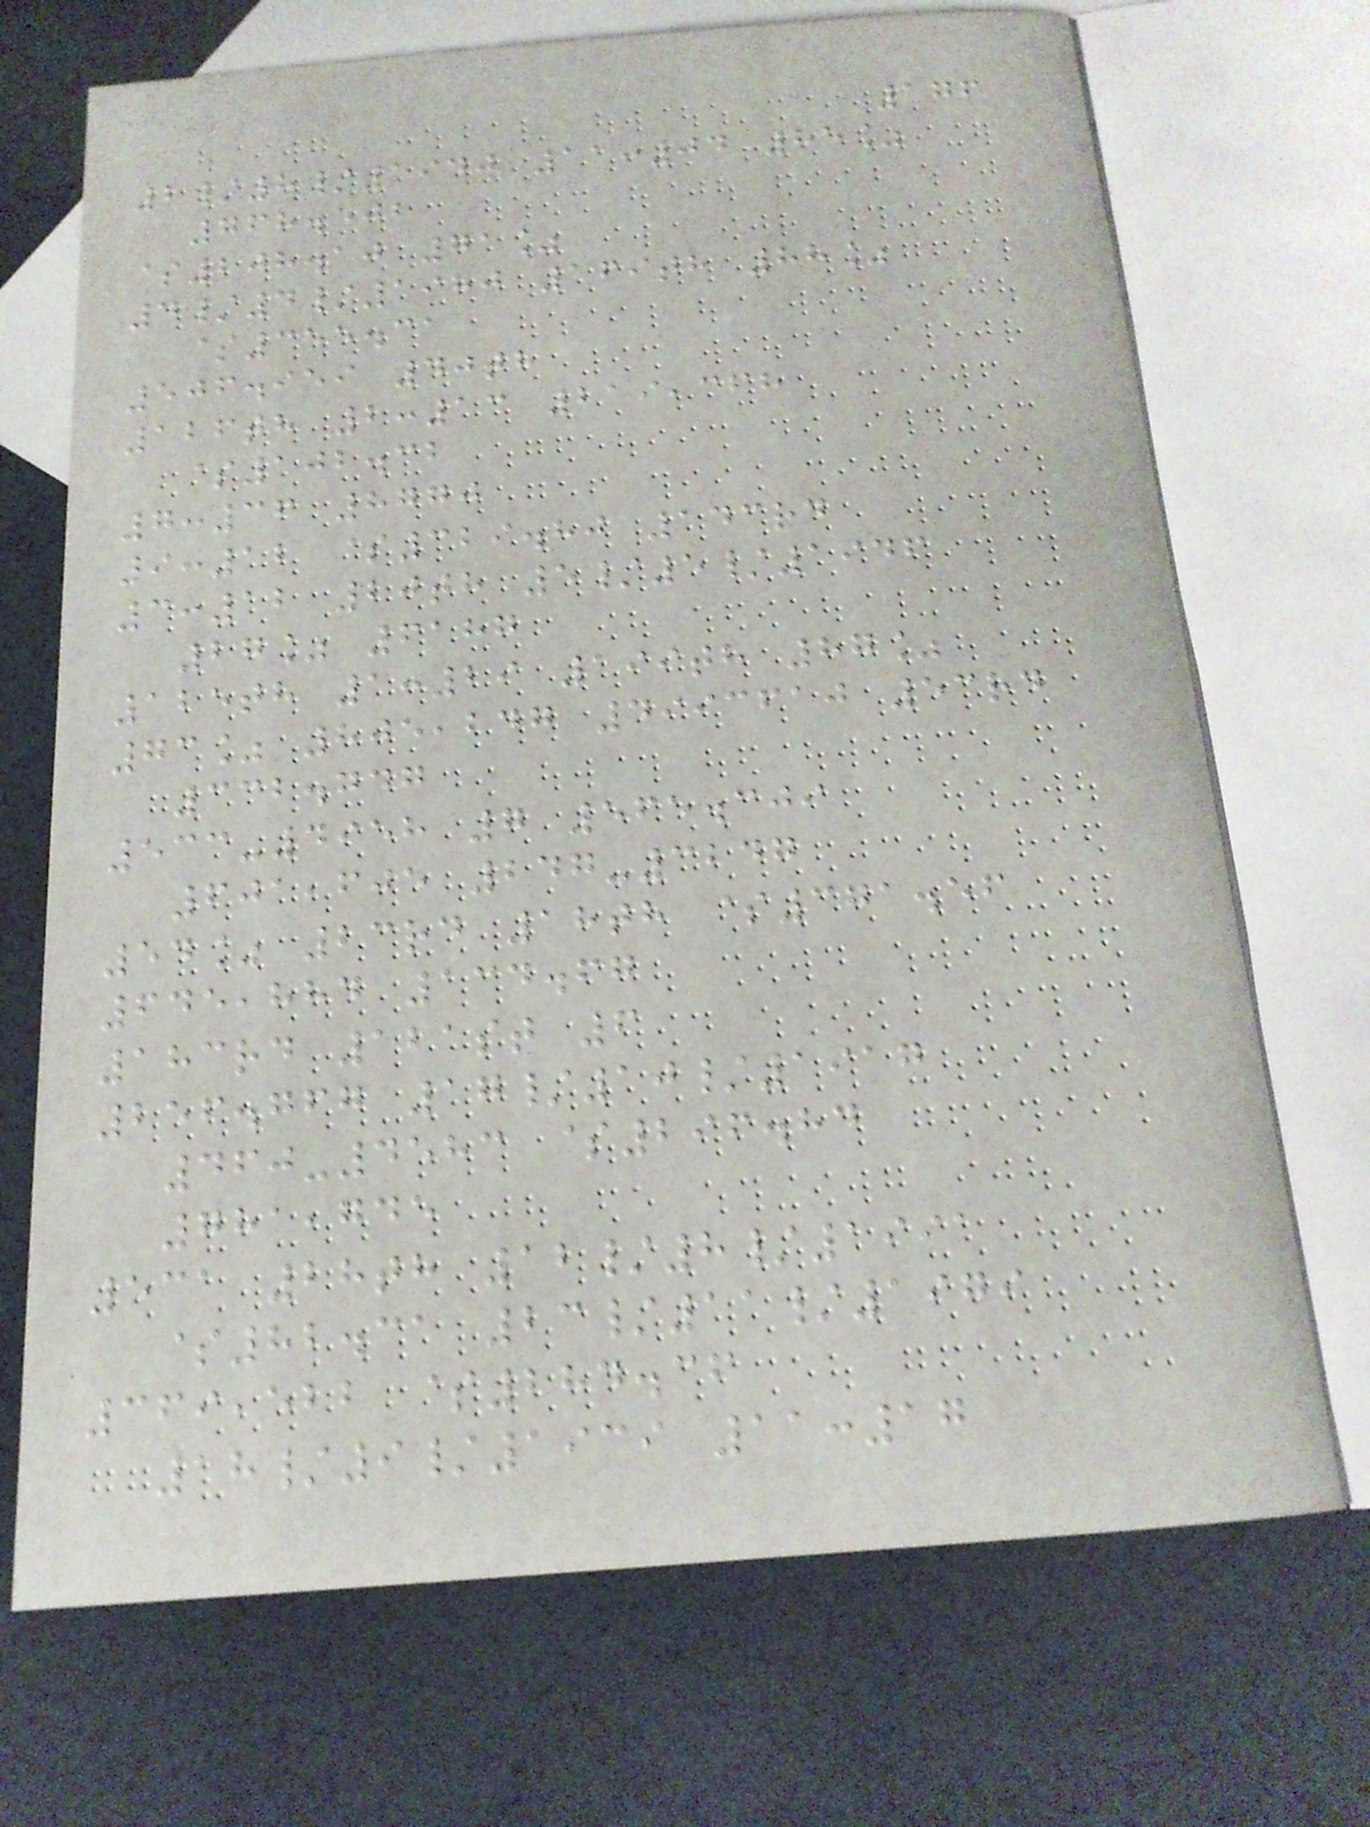176
2/8/1940 11:04 85%
768.502
$208.10 71%
4/4/1980 169th 88%
$355.31
506.959 40th
126th 2:13 219,368
$102.32
7:36 8770
9:12 $329.80 143rd
3:12 20th 5/5/1946
27% 6187
125th 1:29 199th 87%
73% 805,247 4993610 53rd
332.747
533-4958 7 565.309
601,605 247-3247
54% 23rd 18th $371.56
645,884 134.67
183rd 121st 6
256.767 17/10/1917
460-4583 $296.84
781,745
531 28th 12/8/1991
$82.31 23/11/1979
369,522 $284.36
18/9/1939 11:17
